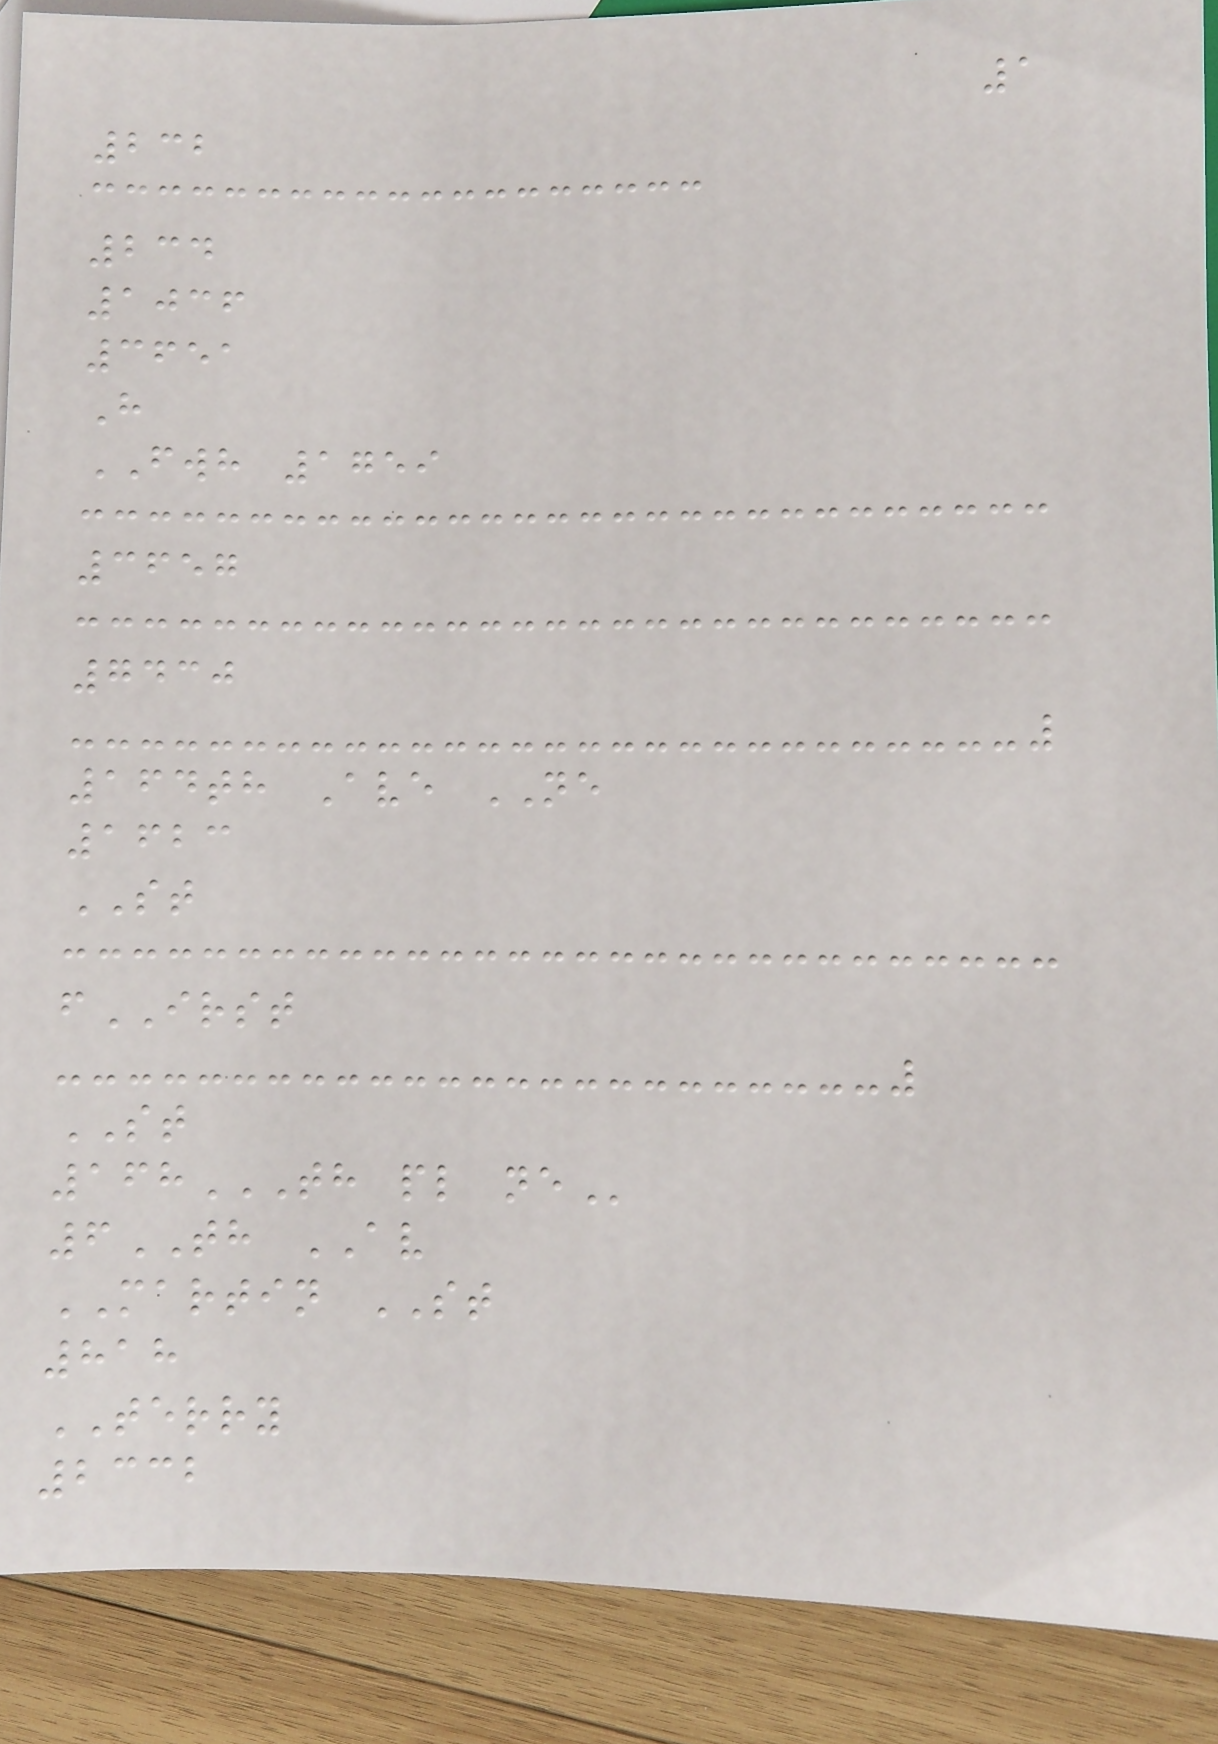1
232
234
1036
3651
H
FWH 1759
3657
7430
164th Ave NE
1623
ST
fIRST
ST
168TH PL NE
6TH AV
MARTIN ST
818
TERRY
2332
